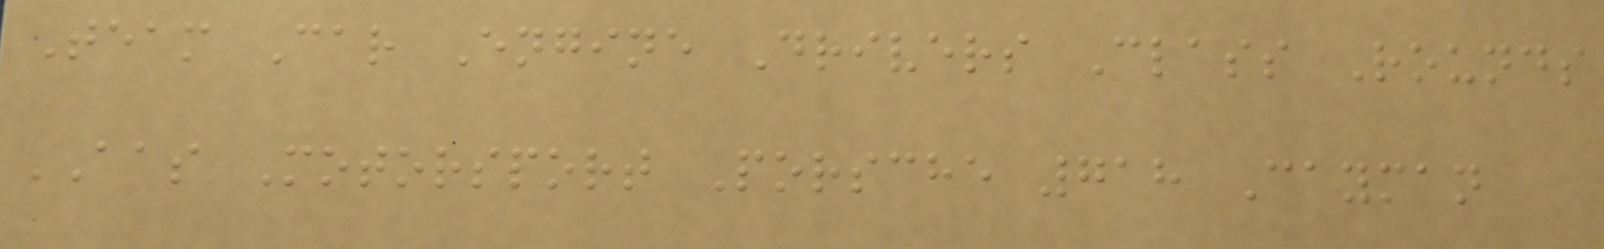Team Car Engine Drivers Class Rounds
AAS Motorsport Porsche 718 Cayman
